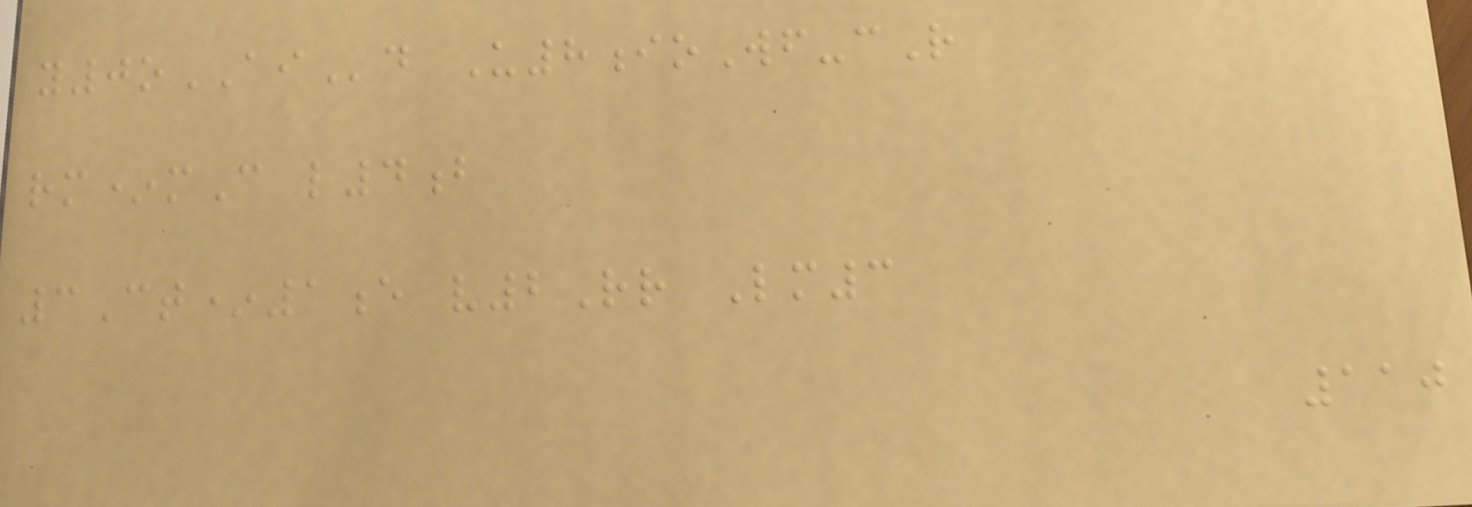y0oAId U8ioWf-cR
rm*mC l4b
3Ct*1e v2Rr Lm3
110
